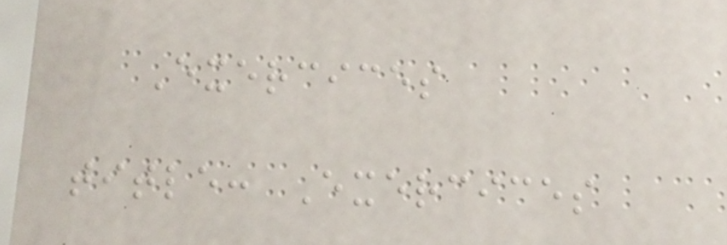Exercices
title: Exercices
